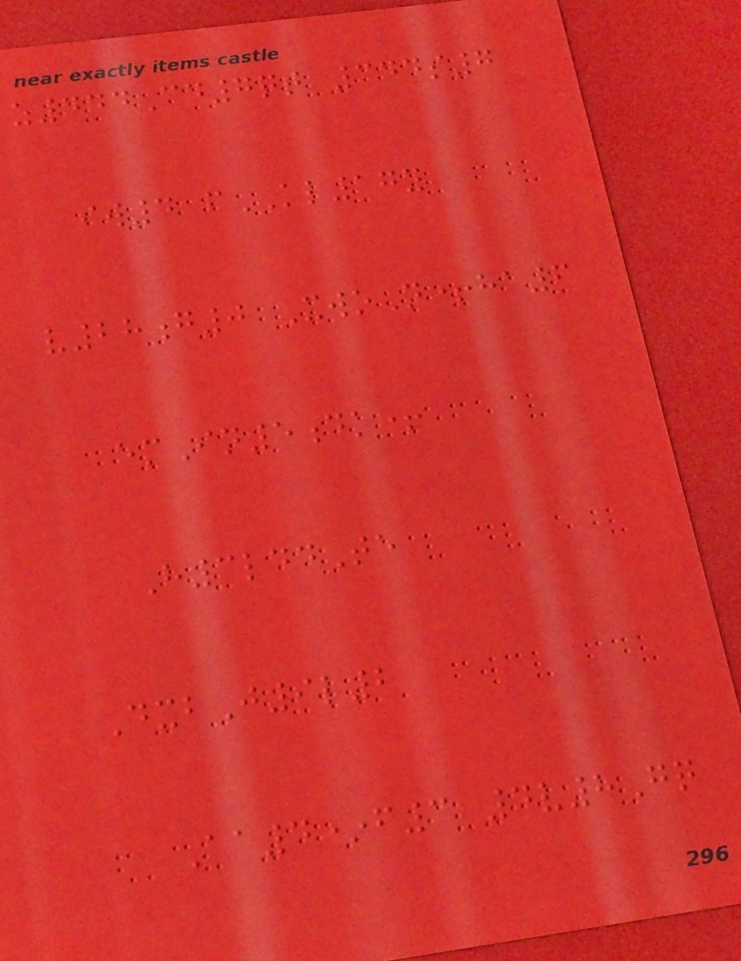z444Cd7qt 344s7
iw4 fKL17y
v28g0 XwoN+ha6
emIn5dk+
H3lddTe
DxbJ9l2
Aa4*f3 4v8Gq
